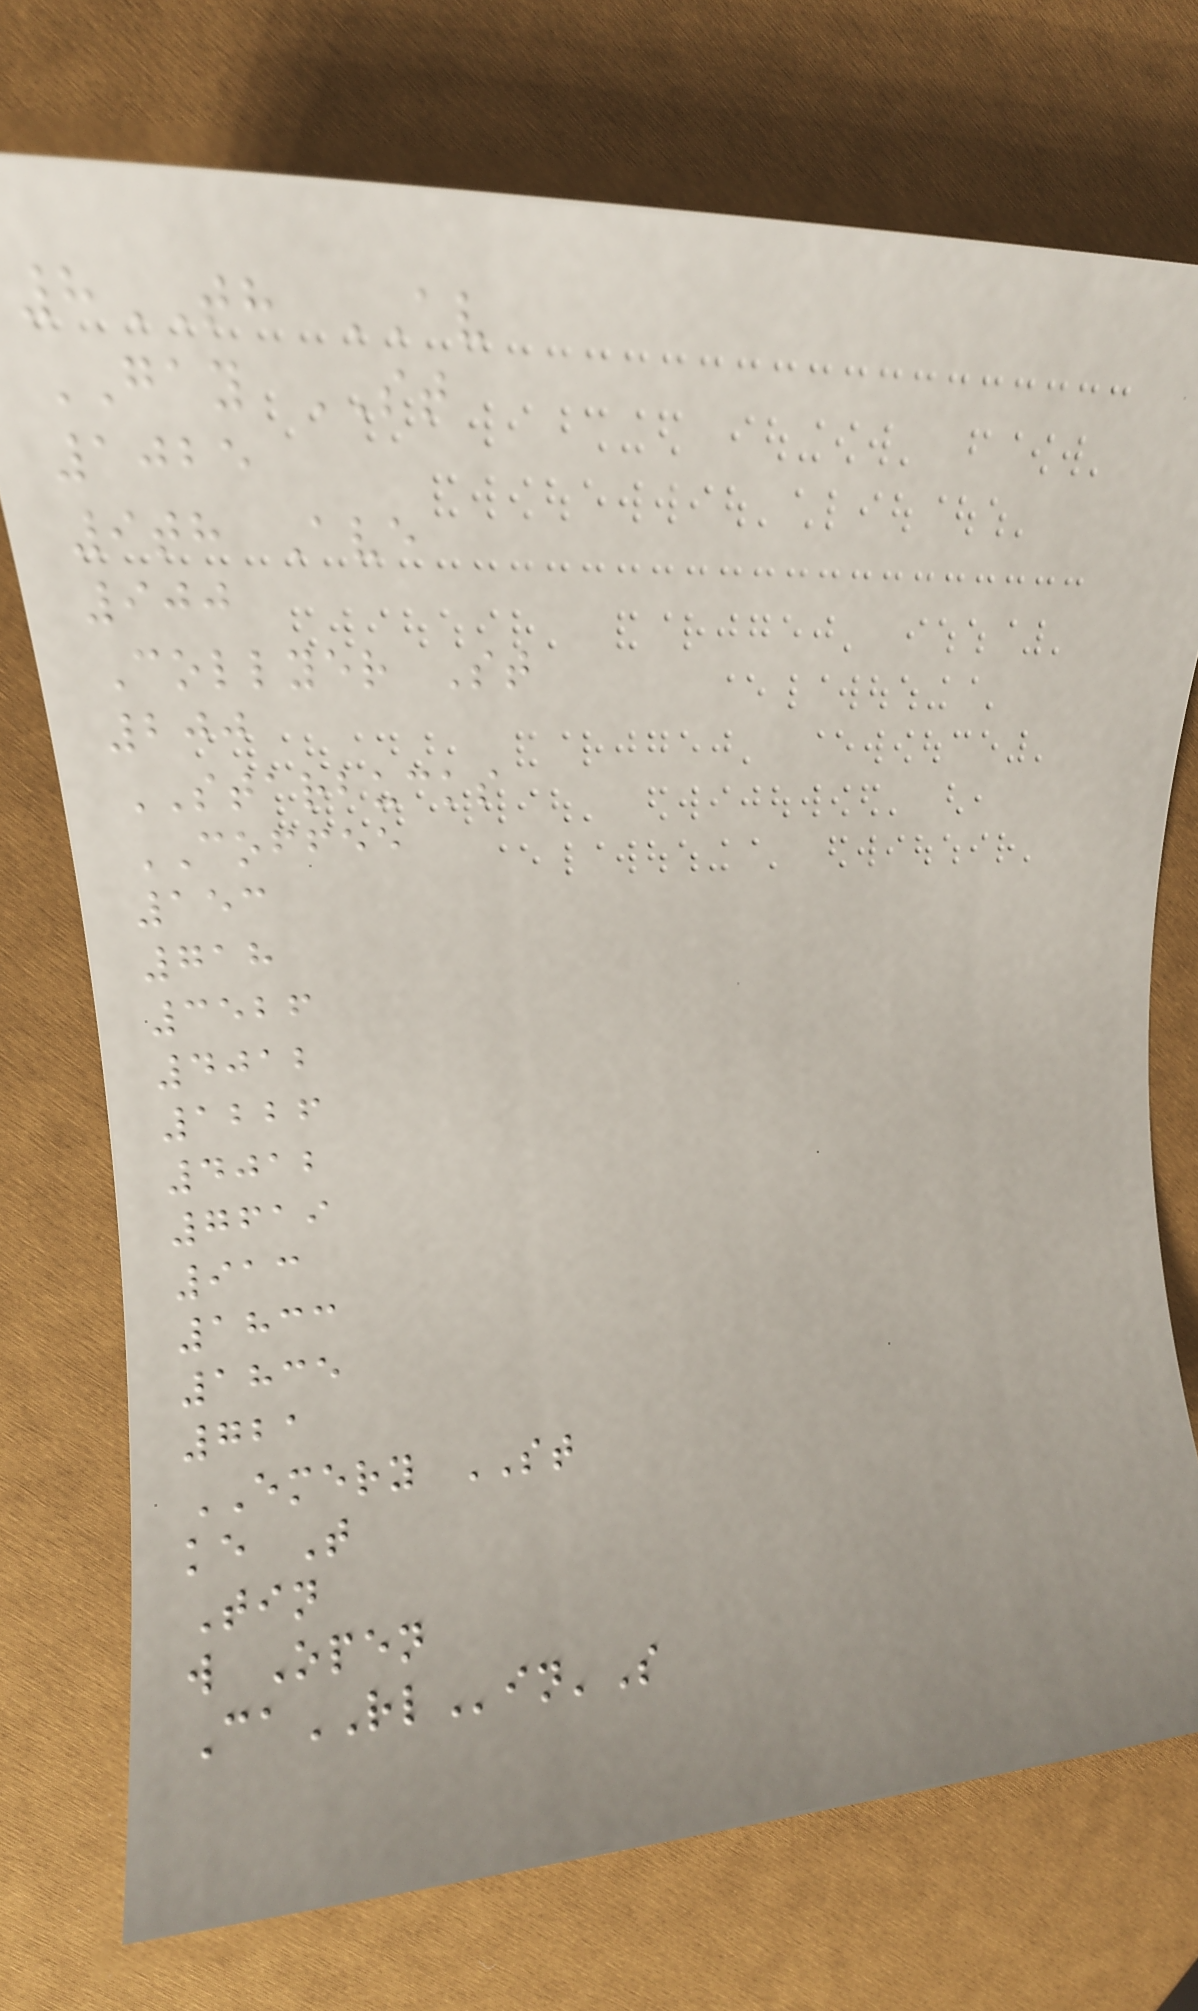8TH AV
GAY ST
1025
9th Ave
900
Collyer St
200
STARBUCKS
COFFEE
153
718
3526
4012
1226
4012
7619
913
1833
1835
721
EMERY ST
ke T
Tin
w Open
CaRLin'S
